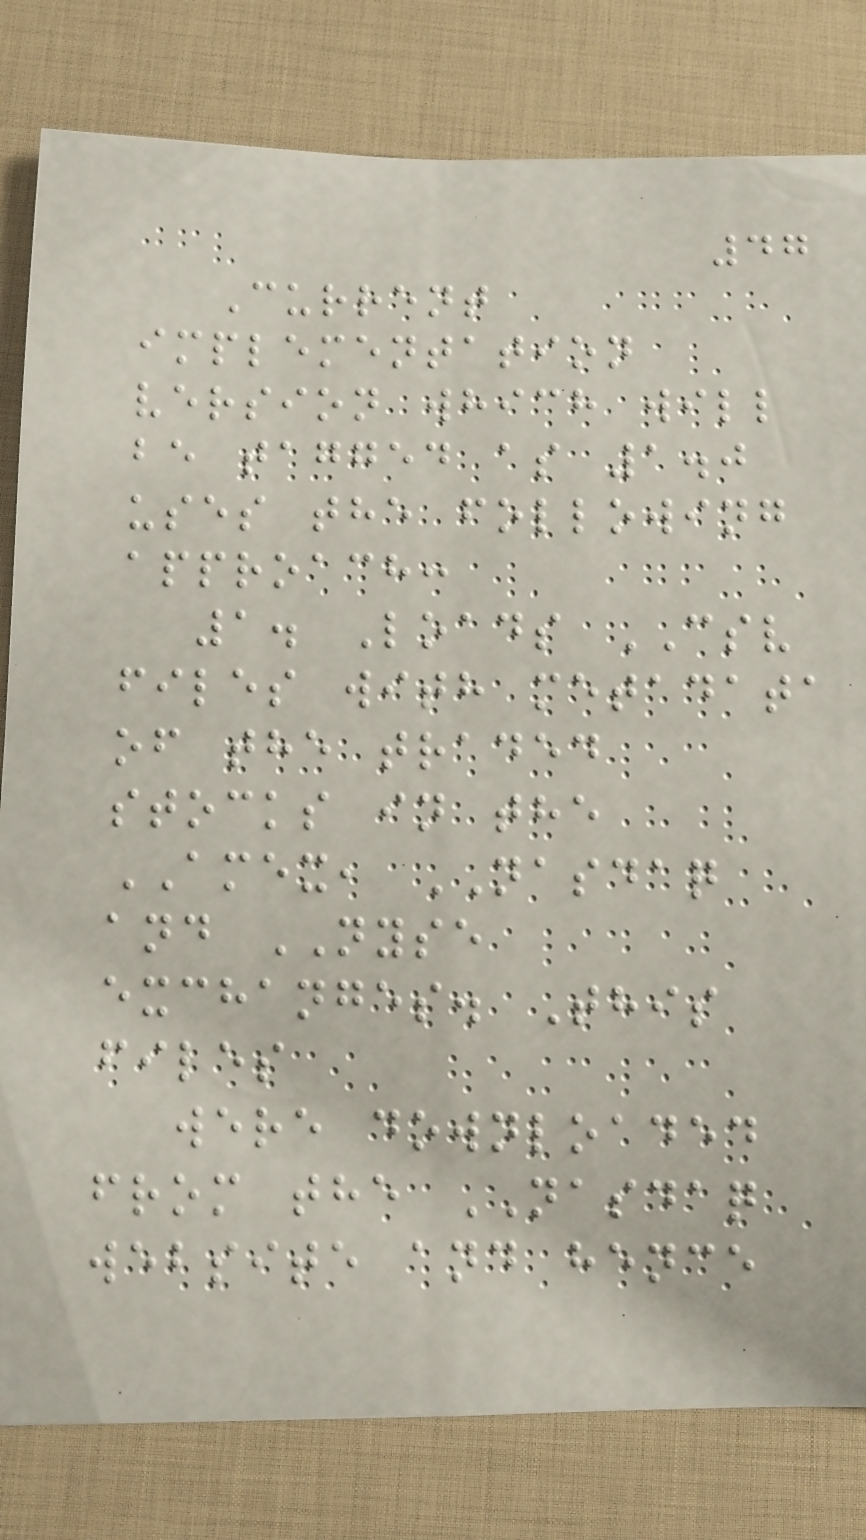47
Current
implementation
version which will
be tagged as 1.0
uses the following
approach:
1. Loads CSV
files with metadata
of the traded
stocks in the
AMEX, NASDAQ
and NYSE
exchanges. This
files
were downloaded
from the NASDAQ
website and hence
